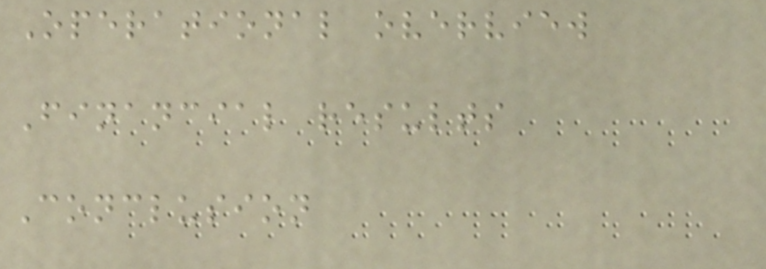Operational overview
Financial results
Conclusion
